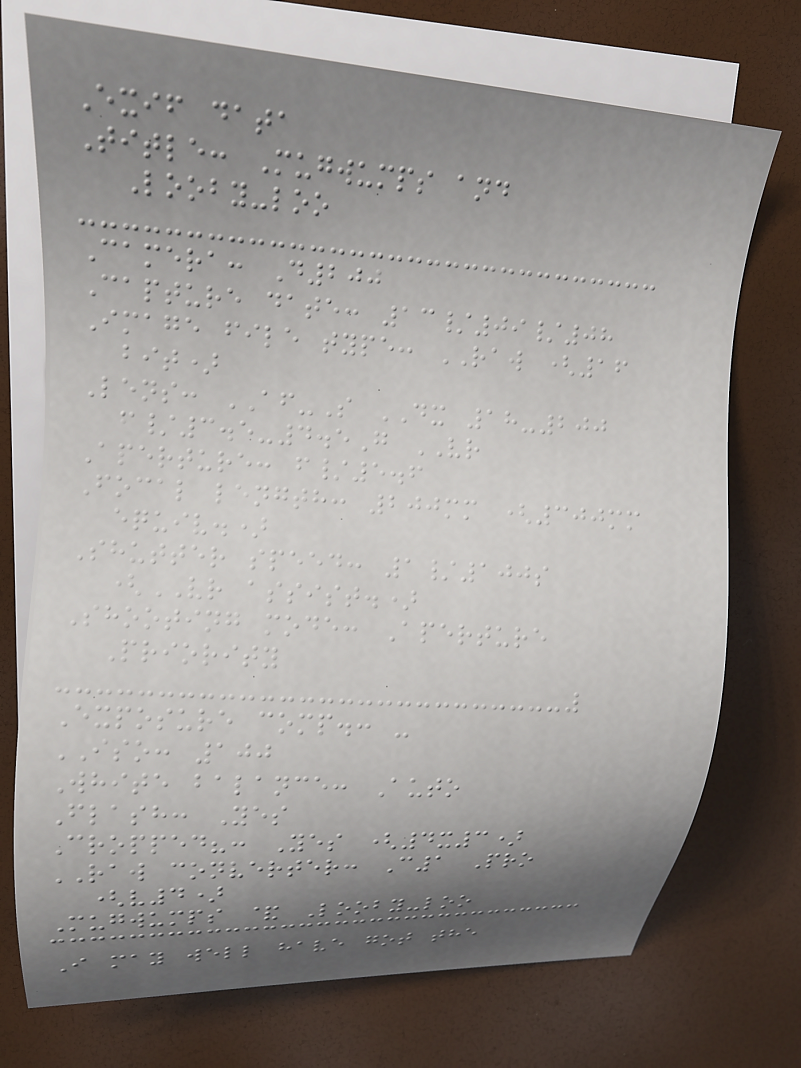Exif data
Title: Mugwumps and
Looby-loo
Camera: D200
Capture date: 13/09/08
Image file type: RAW (16
bit)
Lens: AF-S DX 18-200
f/3.5-4.5G VR
Aperture: f/5.6
Focal length: 200mm (300mm
equiv.)
Shutter speed: 1/100s
(VR assist.)
Shooting mode: Aperture
Priority
Exposure comp.: -
ISO: 100
White balance: Auto
Flash: Yes
Cropped?: Yes (4x3)
RAW converter: C1 Pro
(v4)
Mugwumps & Looby-loo
I may well have got the
